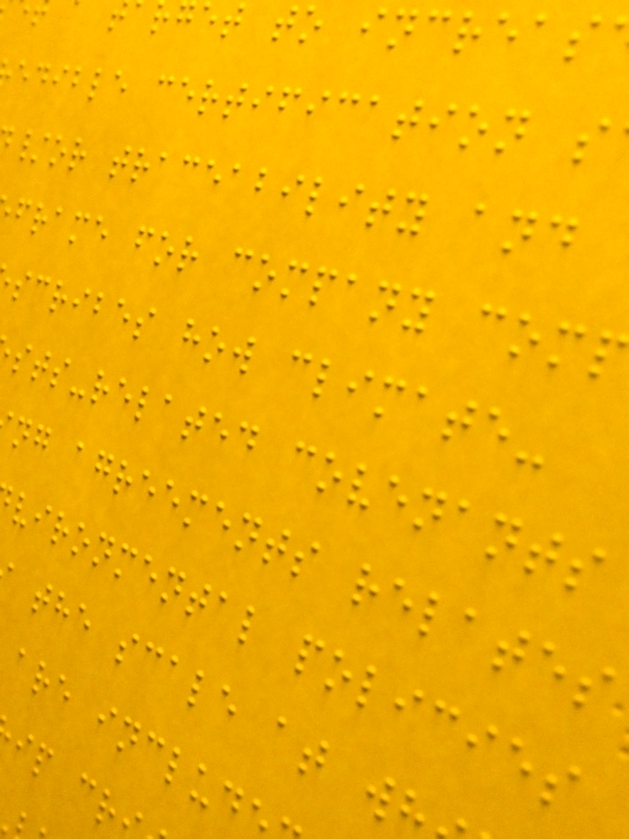get to increas
edible certification s
/or traceability and
frame for company com
scribes how climate-
sts-related covenants
ng agreements relates
vironmental policies
the scale at w
are includ
ip cr
